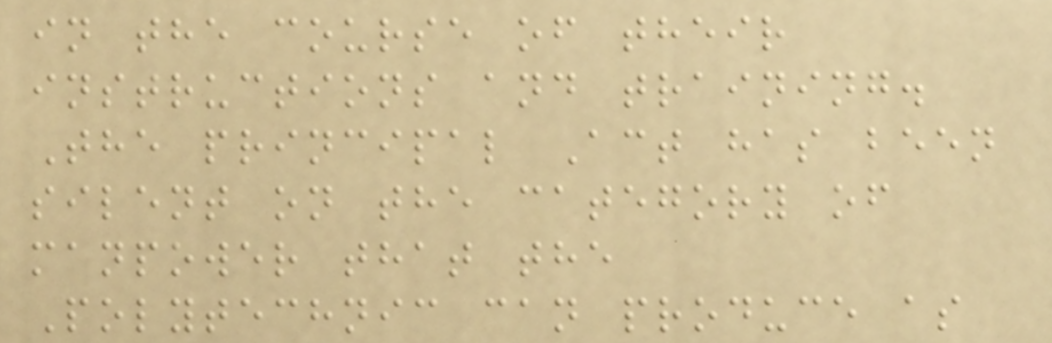in the course of their
instructions and training.
The principal Act has been
silent on the category of
manpower that the
Polytechnic can produce as
